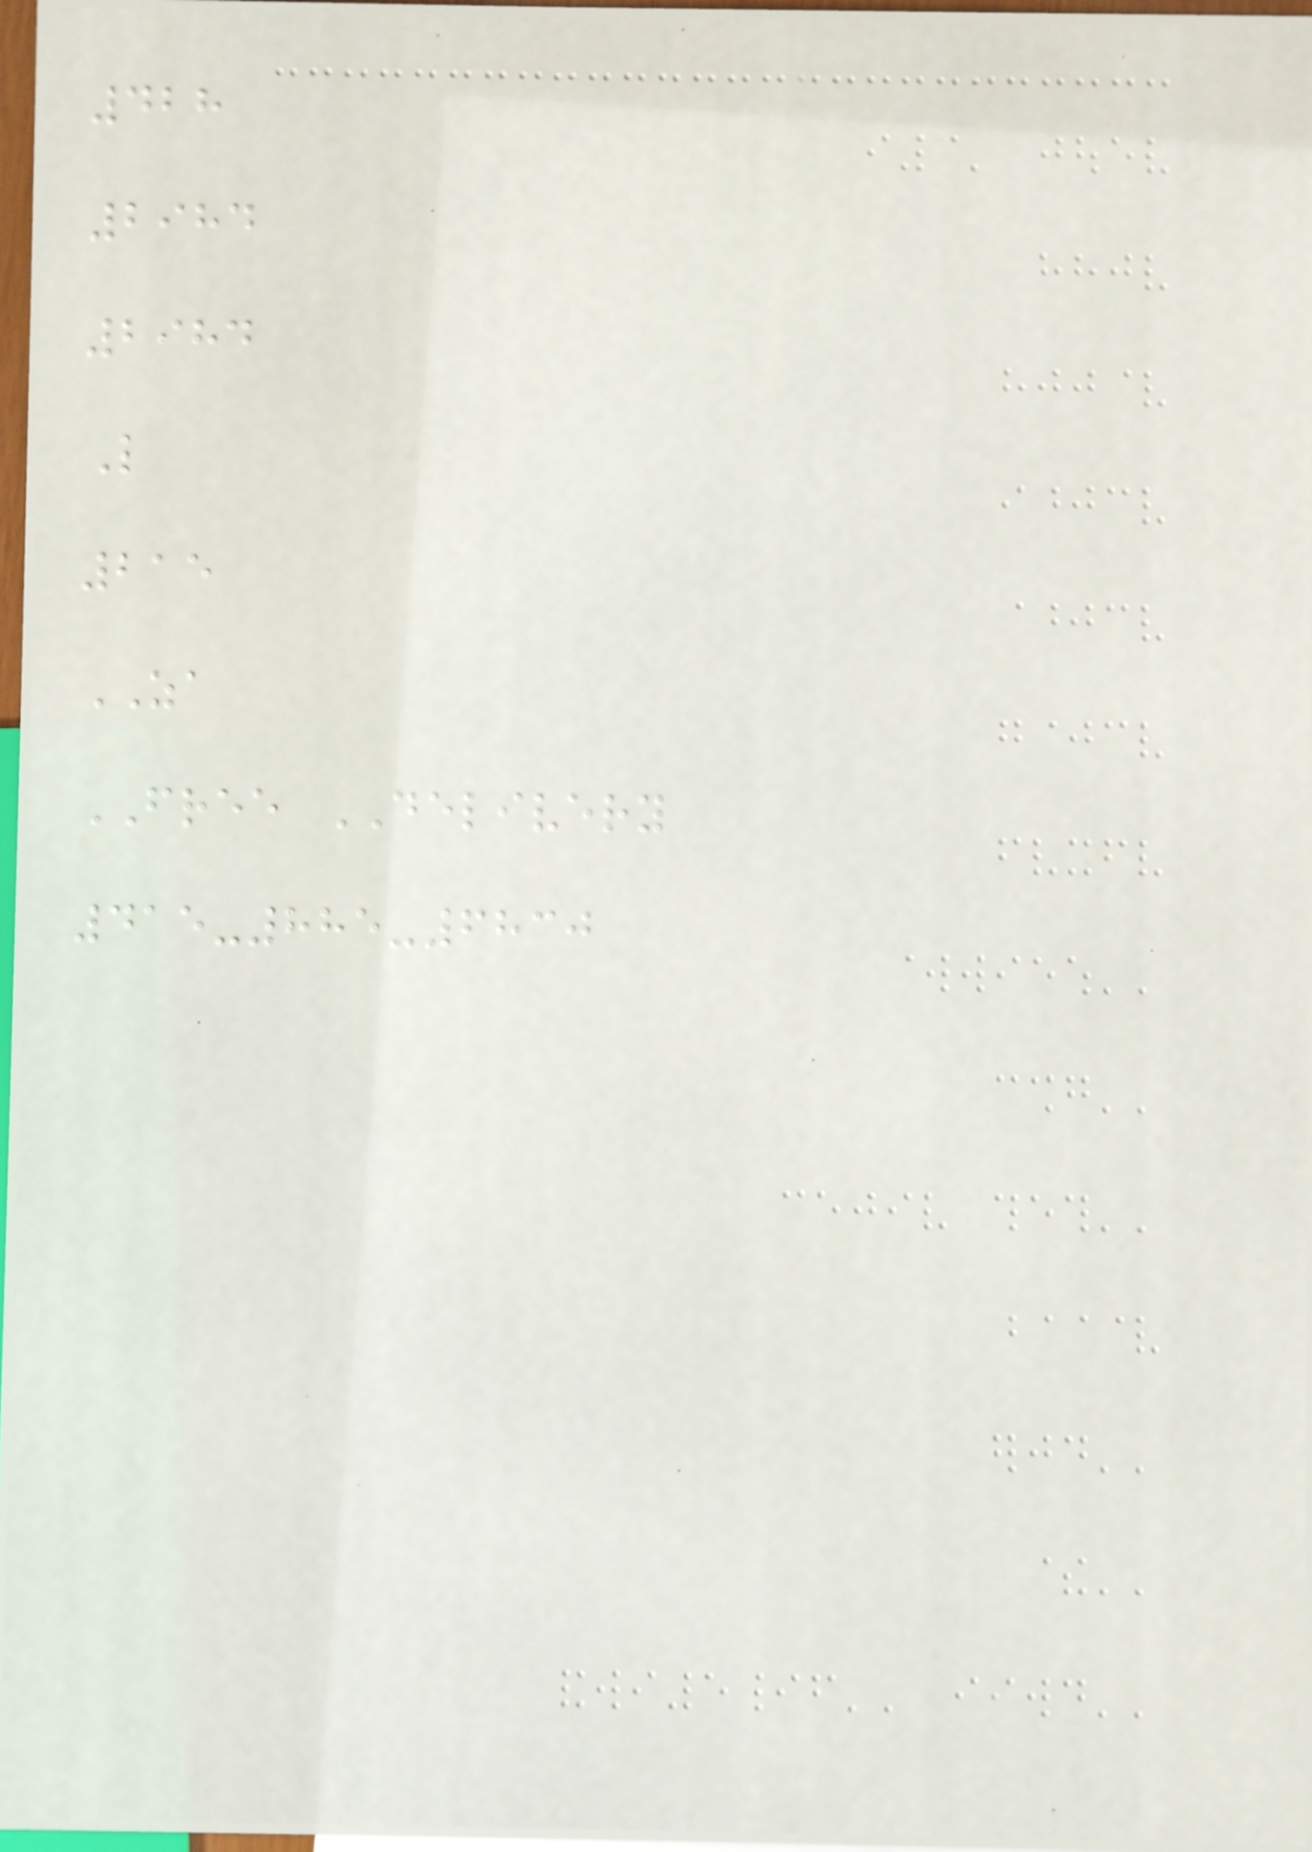428
2984
2984
L
215
ZA
FREE DELIVERY
415-885-6830
